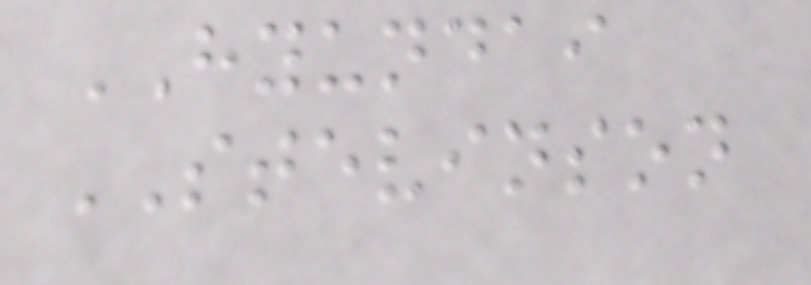HYUNDAI
STEVINSON
